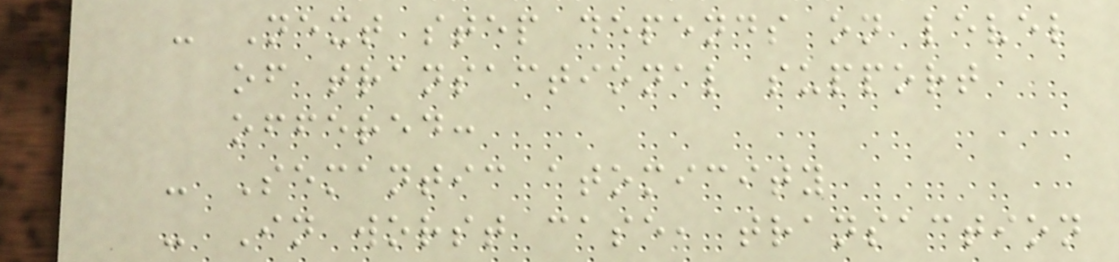- Next step depends on level
of transactional support
offered:
- Semantic atomicity
- In worst case, transaction
